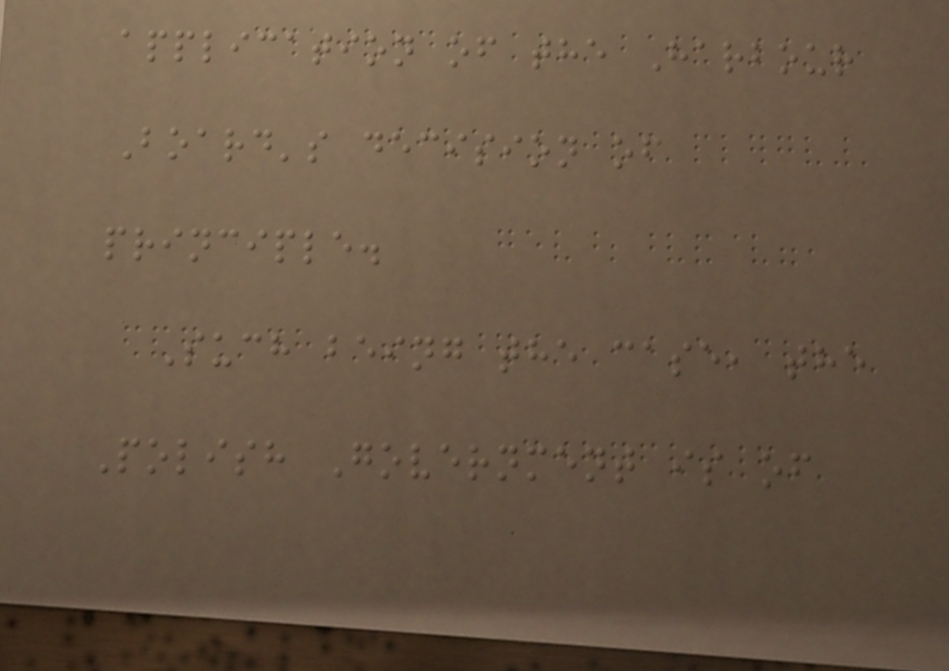application of the Harbour
Board's decision of
principle.
Such being the case, the
Polish Government is of
